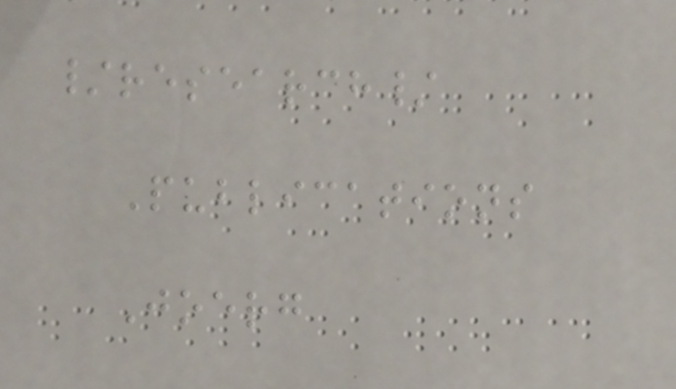/research/
Publications
Joerg
